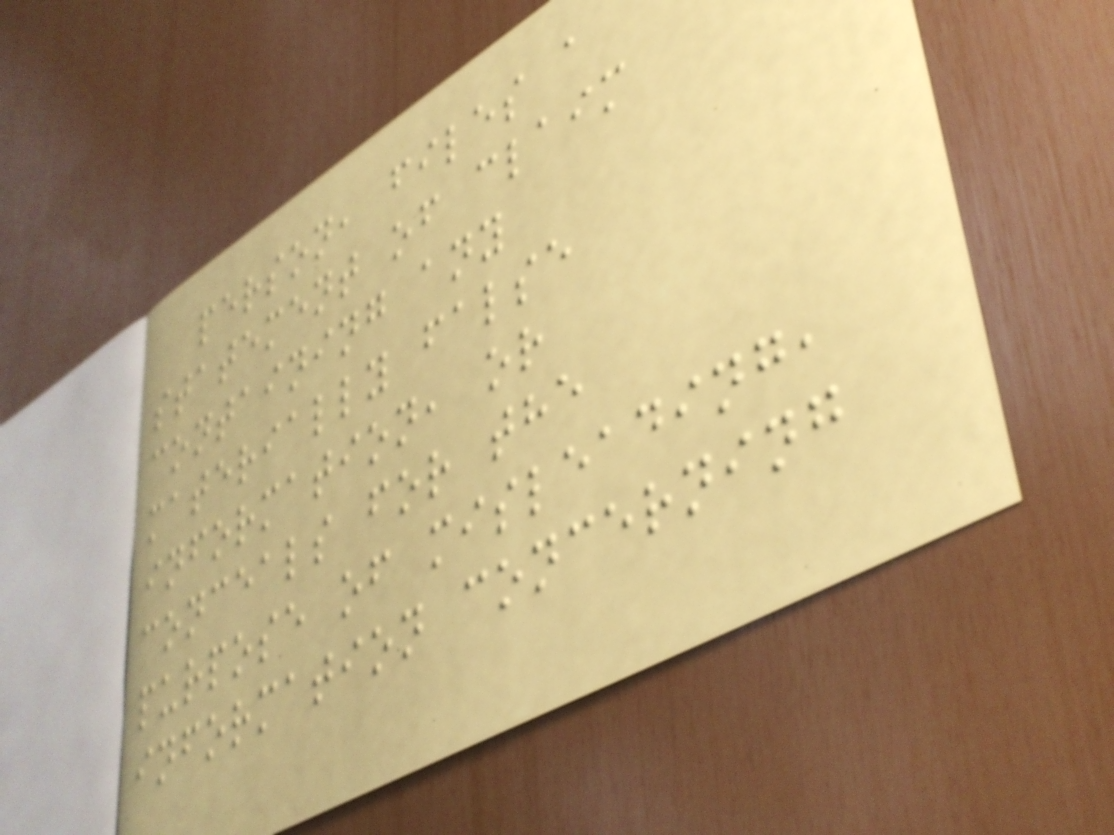person, files a
statement of claim
containing any
materially false
information, or
conceals for the
purpose of misleading,
information concerning
